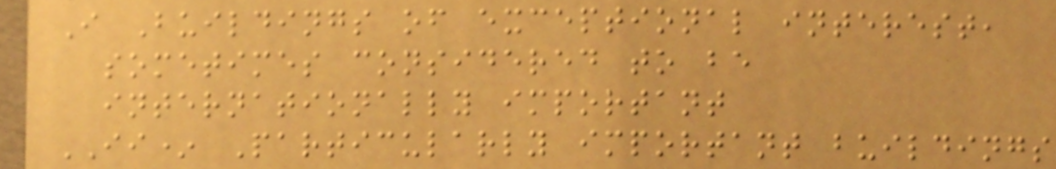I Buildings of exceptional interest,
sometimes considered to be
internationally important
II* Particularly important buildings
